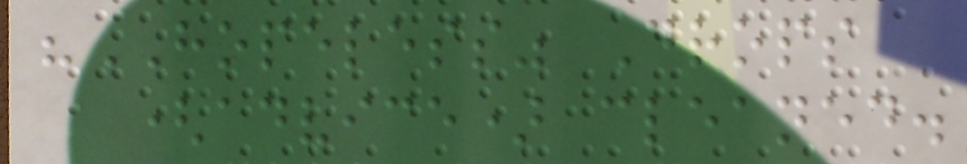"HOPELESS" Drops
(advice) cleaned.
